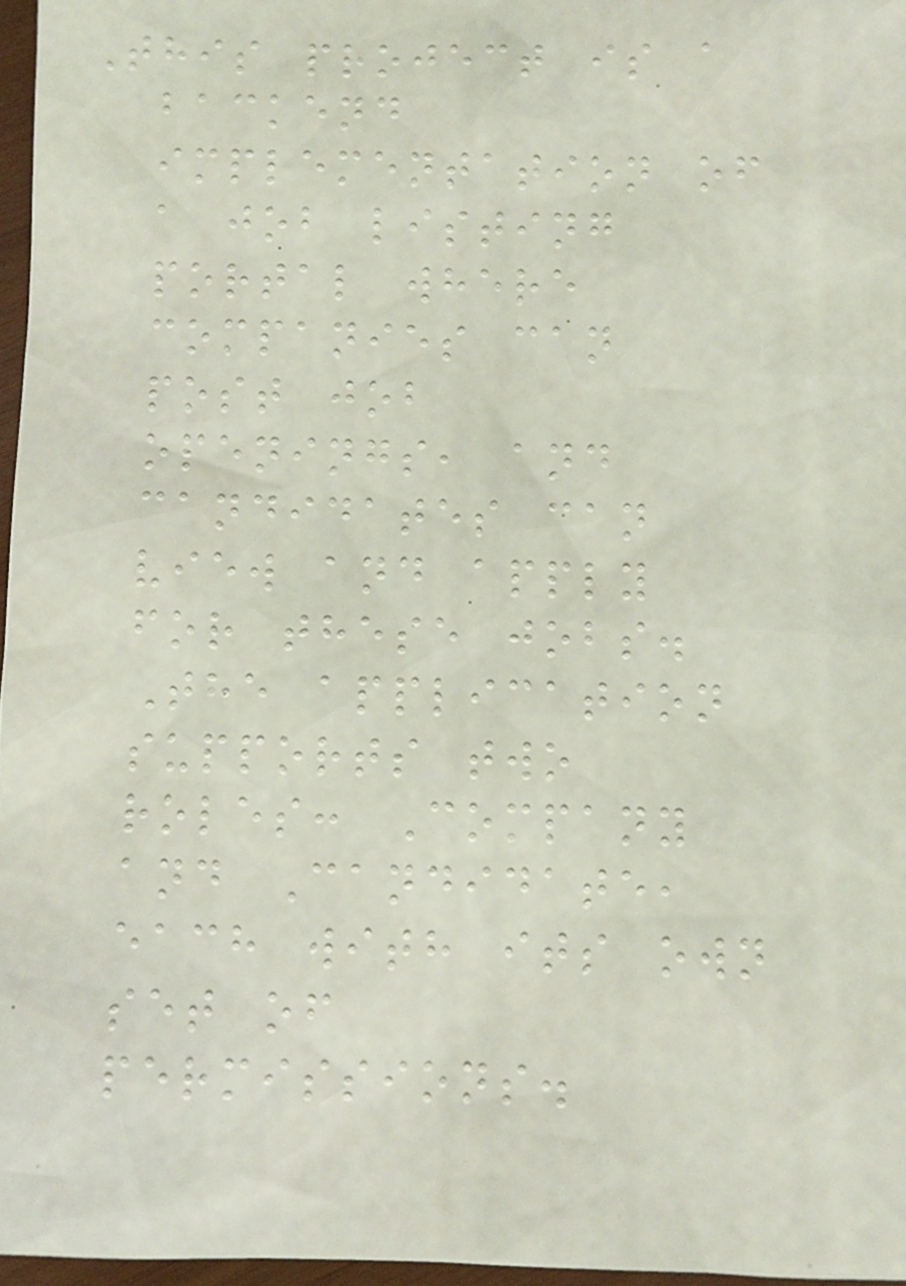This project is a
backend
implementation of
a job listing
portal where
companies can
post job
openings, and
candidates can
view and apply
for these jobs.
The application
supports two
roles: Company
and Candidate,
each with its own
set of
permissions.
